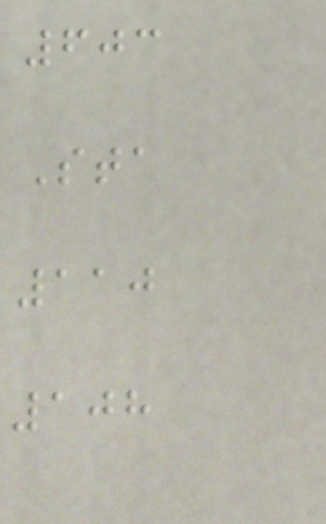603
Sta
110
108
